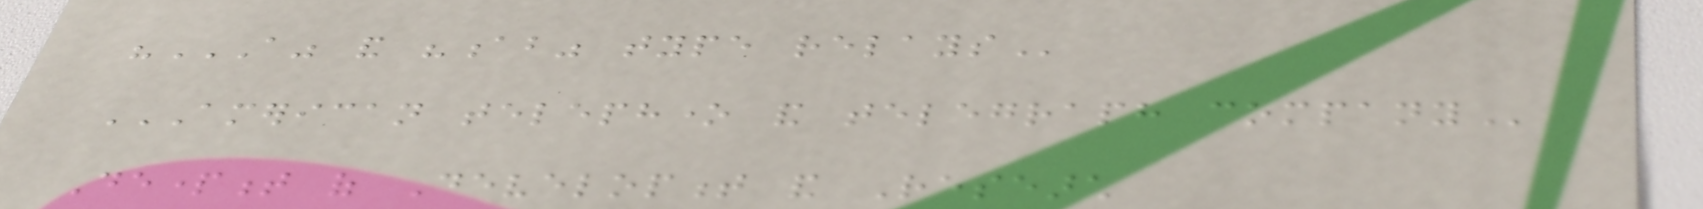"A" AND "AB" TYPE RELAYS
AMERICAN TELEPHONE AND TELEGRAPH COMPANY
Department of Development and Research
